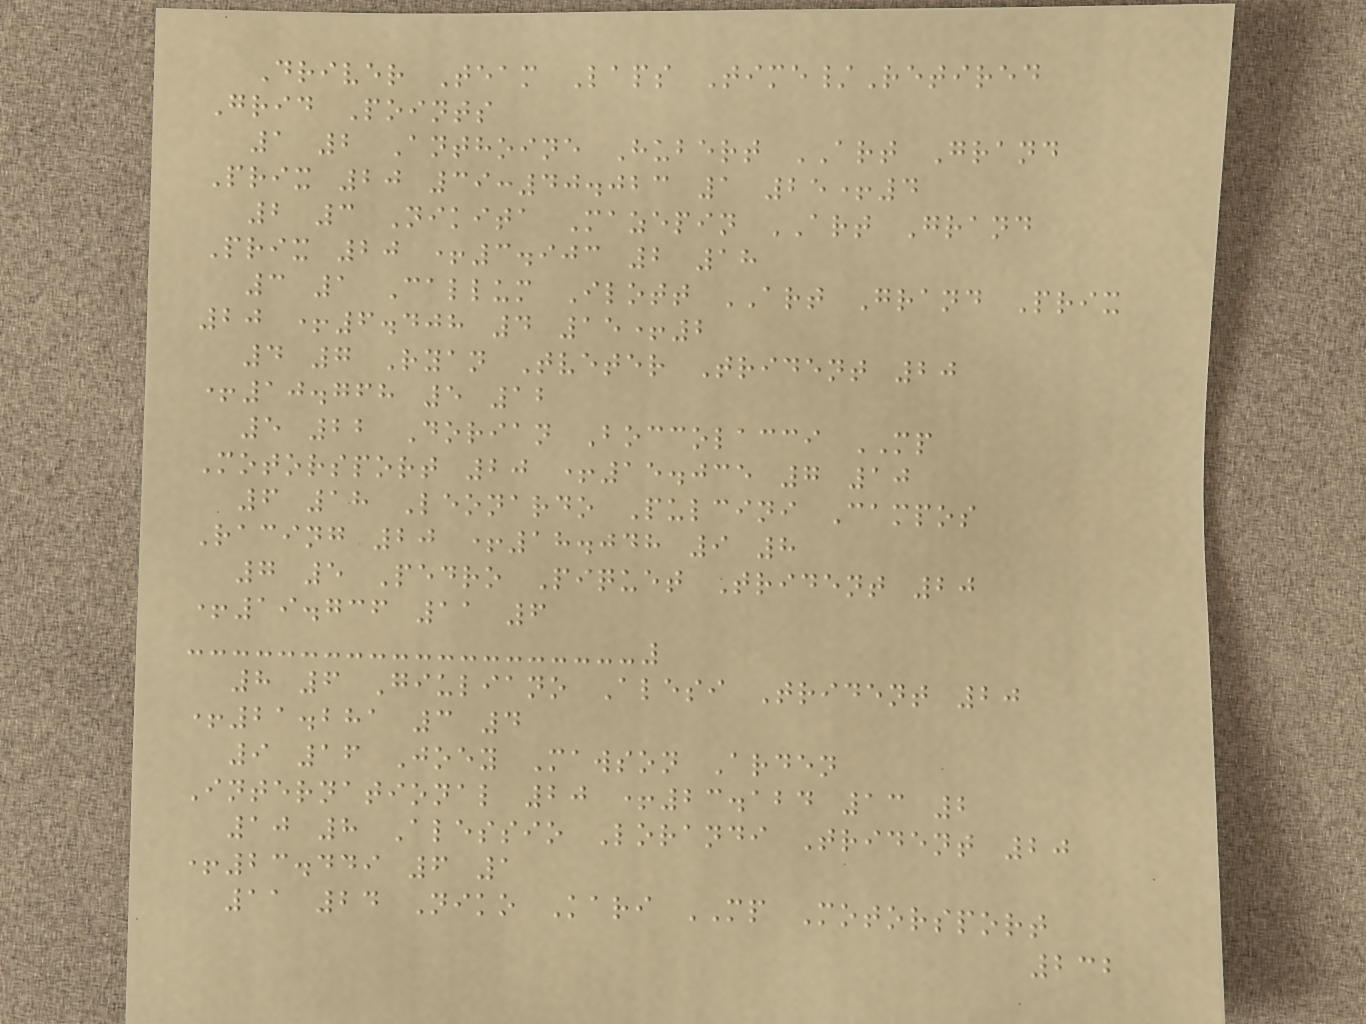Driver Team Laps Time/Retired
Grid Points
1 2 Anthoine Hubert ART Grand
Prix 20 39:40.023 1 25+4
2 3 Nikita Mazepin ART Grand
Prix 20 +3.903 2 18
3 1 Callum Ilott ART Grand Prix
20 +6.408 4 15+2
4 7 Ryan Tveter Trident 20
+10.768 5 12
5 22 Dorian Boccolacci MP
Motorsport 20 +15.035 7 10
6 18 Leonardo Pulcini Campos
Racing 20 +18.048 9 8
7 5 Pedro Piquet Trident 20
+19.736 11 6
8 6 Giuliano Alesi Trident 20
+21.281 3 4
9 16 Joey Mawson Arden
International 20 +23.124 13 2
10 8 Alessio Lorandi Trident 20
+23.449 6 1
11 24 Niko Kari MP Motorsport
232
